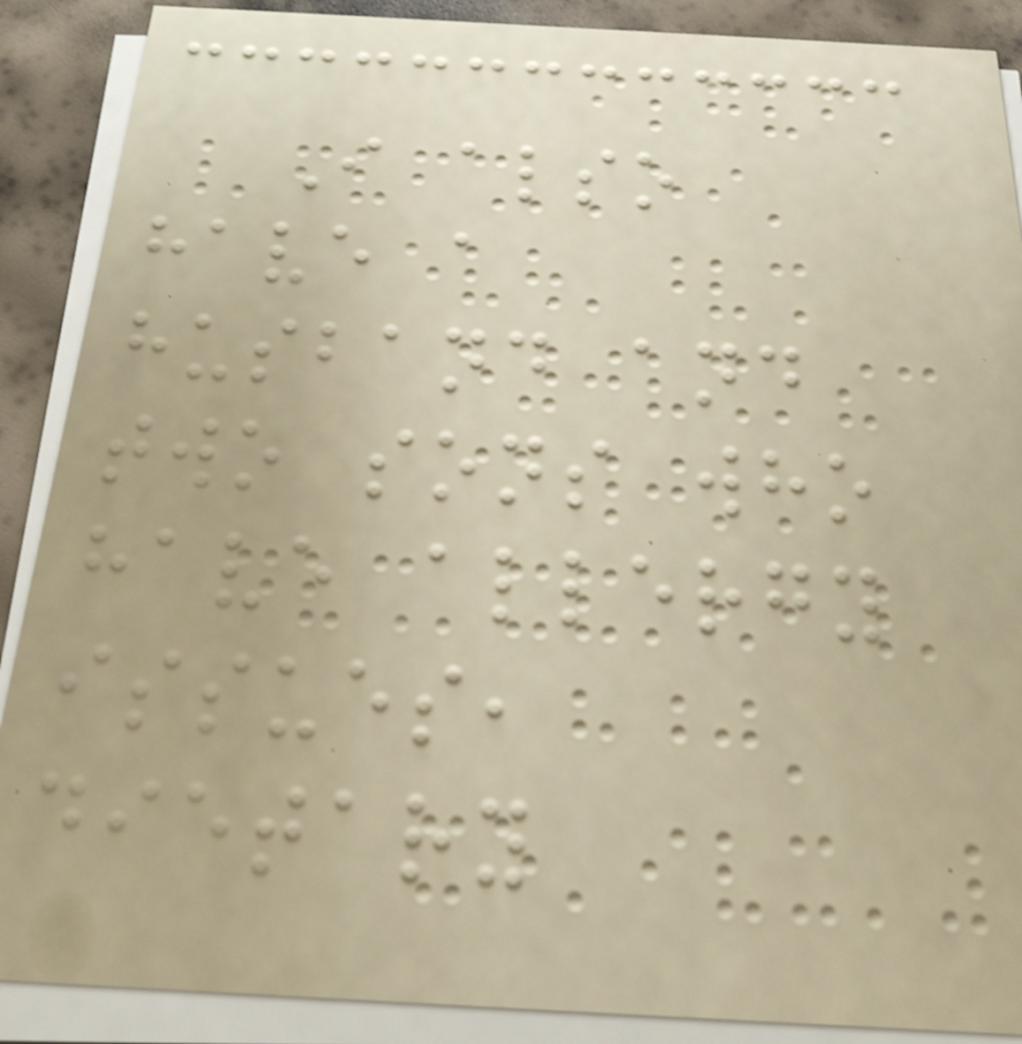I also
have a
husband and
two sons who
have allergy
issues,
dietary
